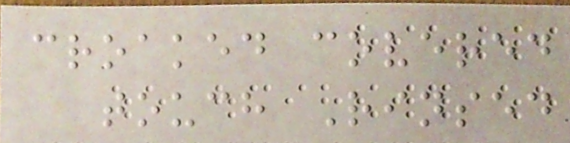croaked covered
touch Rinsed
